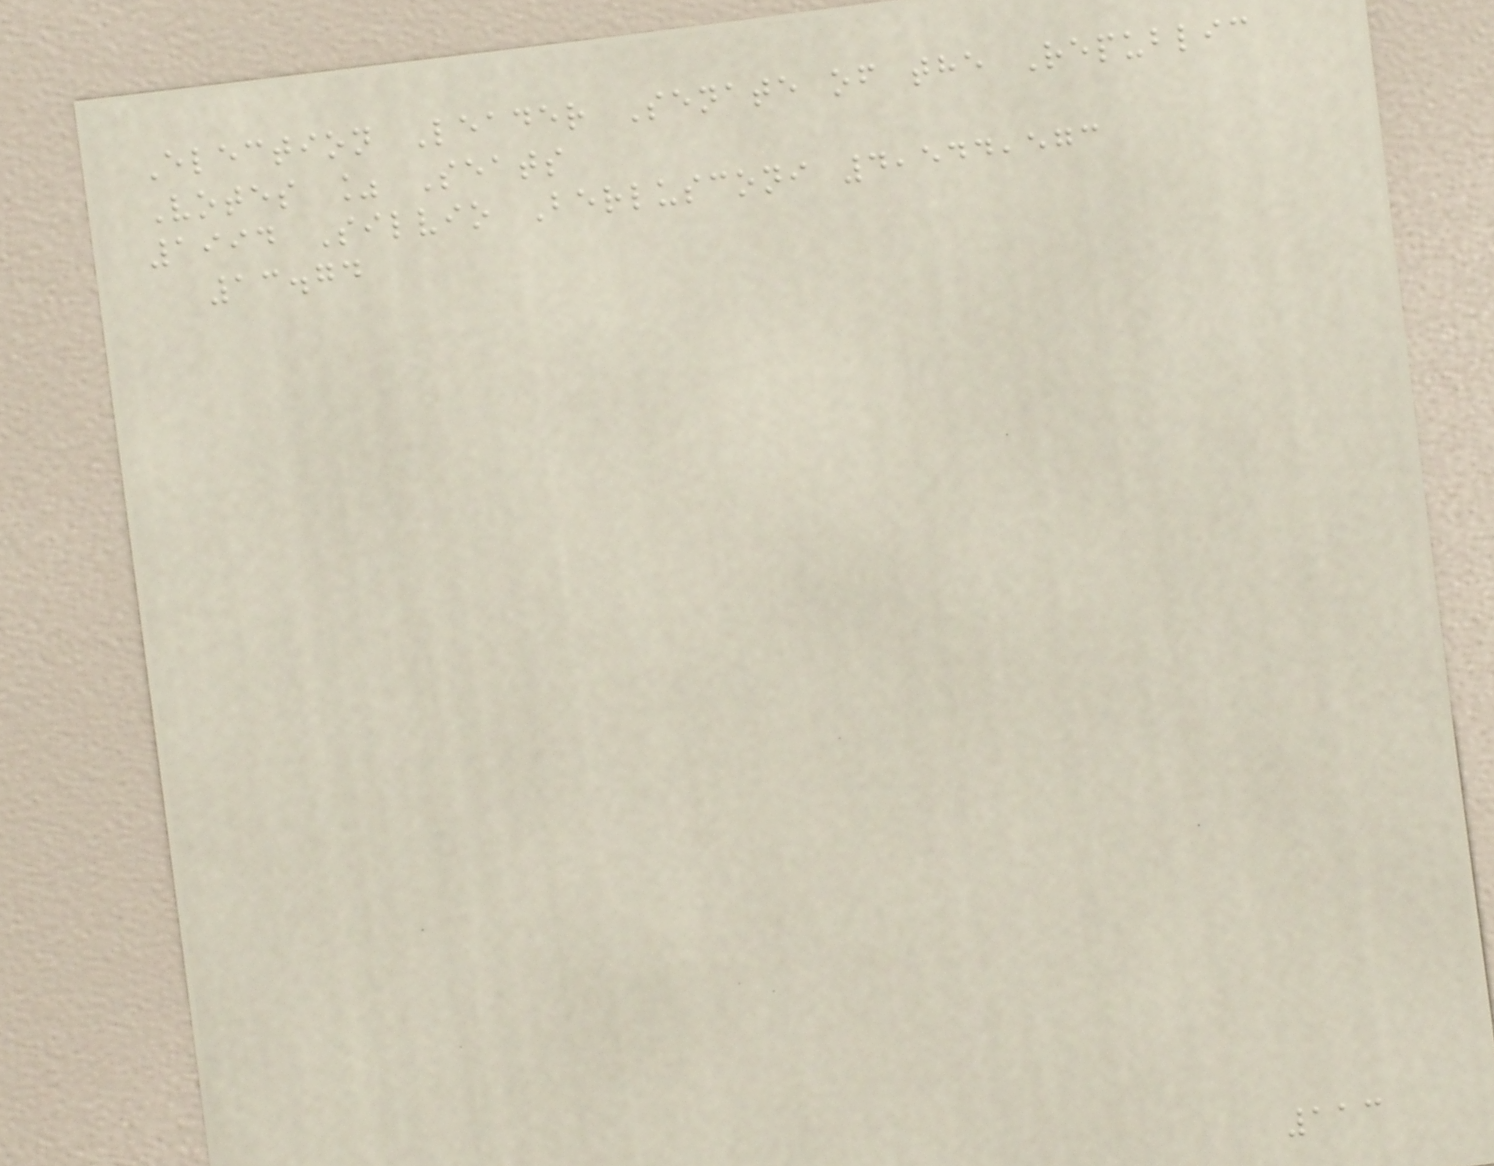Election Leader Senate of the Republic
Votes % Seats
1994 Silvio Berlusconi 4,544,573
13.74
113
